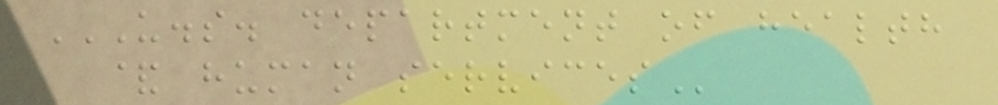U.S. DEPARTMENT OF HEALTH
& HUMAN SERVICES
